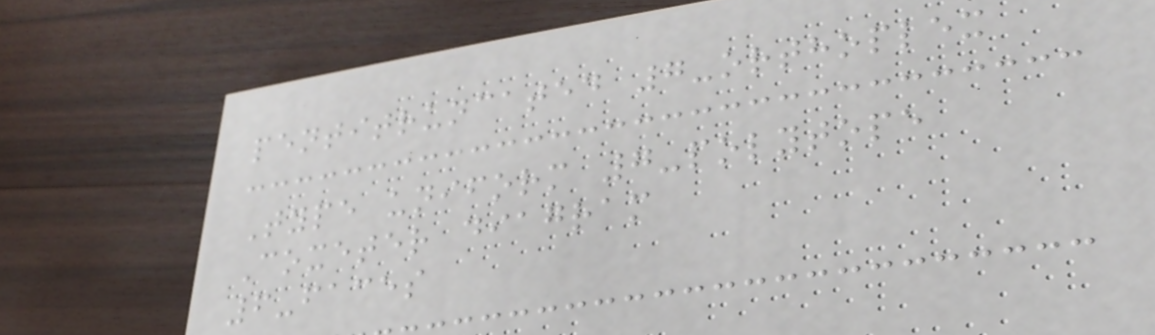pentitruncated 7-orthoplex
Type uniform 7-polytope
Coxeter diagram
6-faces
